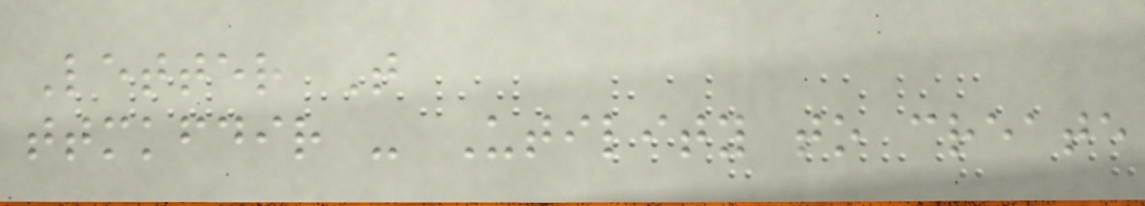Letter T
ttmkfdir - Utility to create
